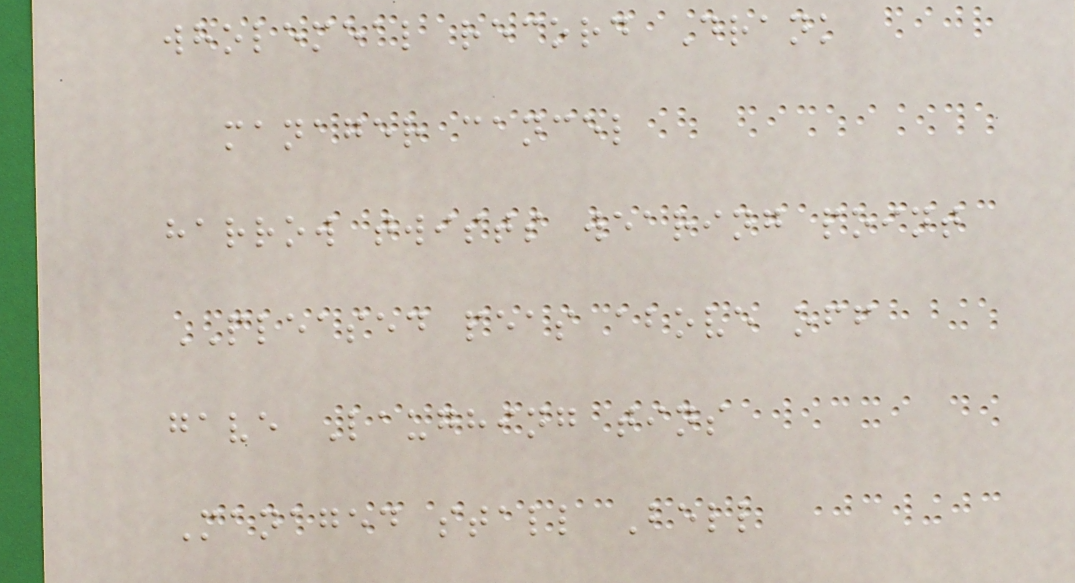wholemeal record Drank
manager cancel
harrow twists wearing point
PLEASED peas above off
gave Laughing tins
Managed stall Bell
